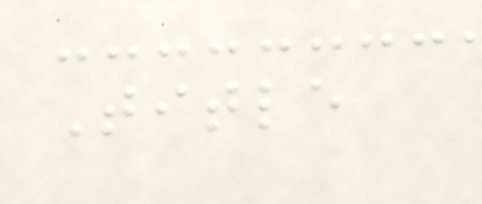Title
